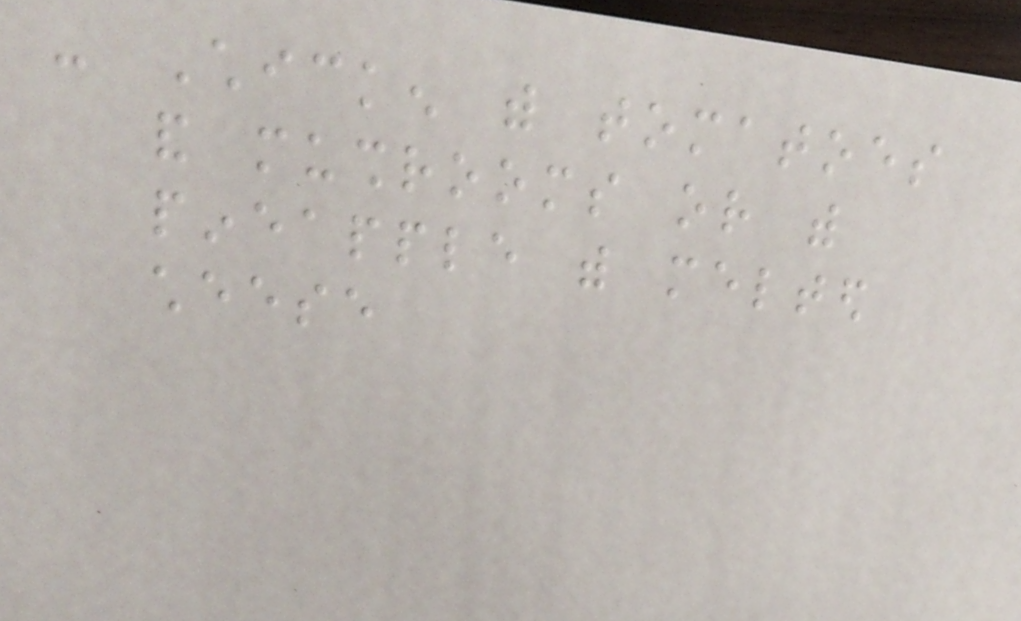- Chicken with tomatoes
and mushrooms or with
pineapple with melted
cheese
